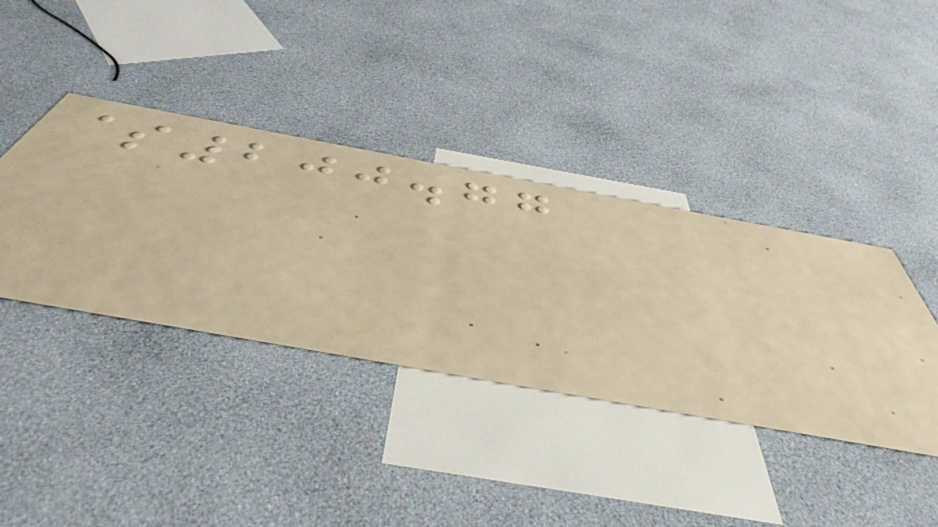$200.77
